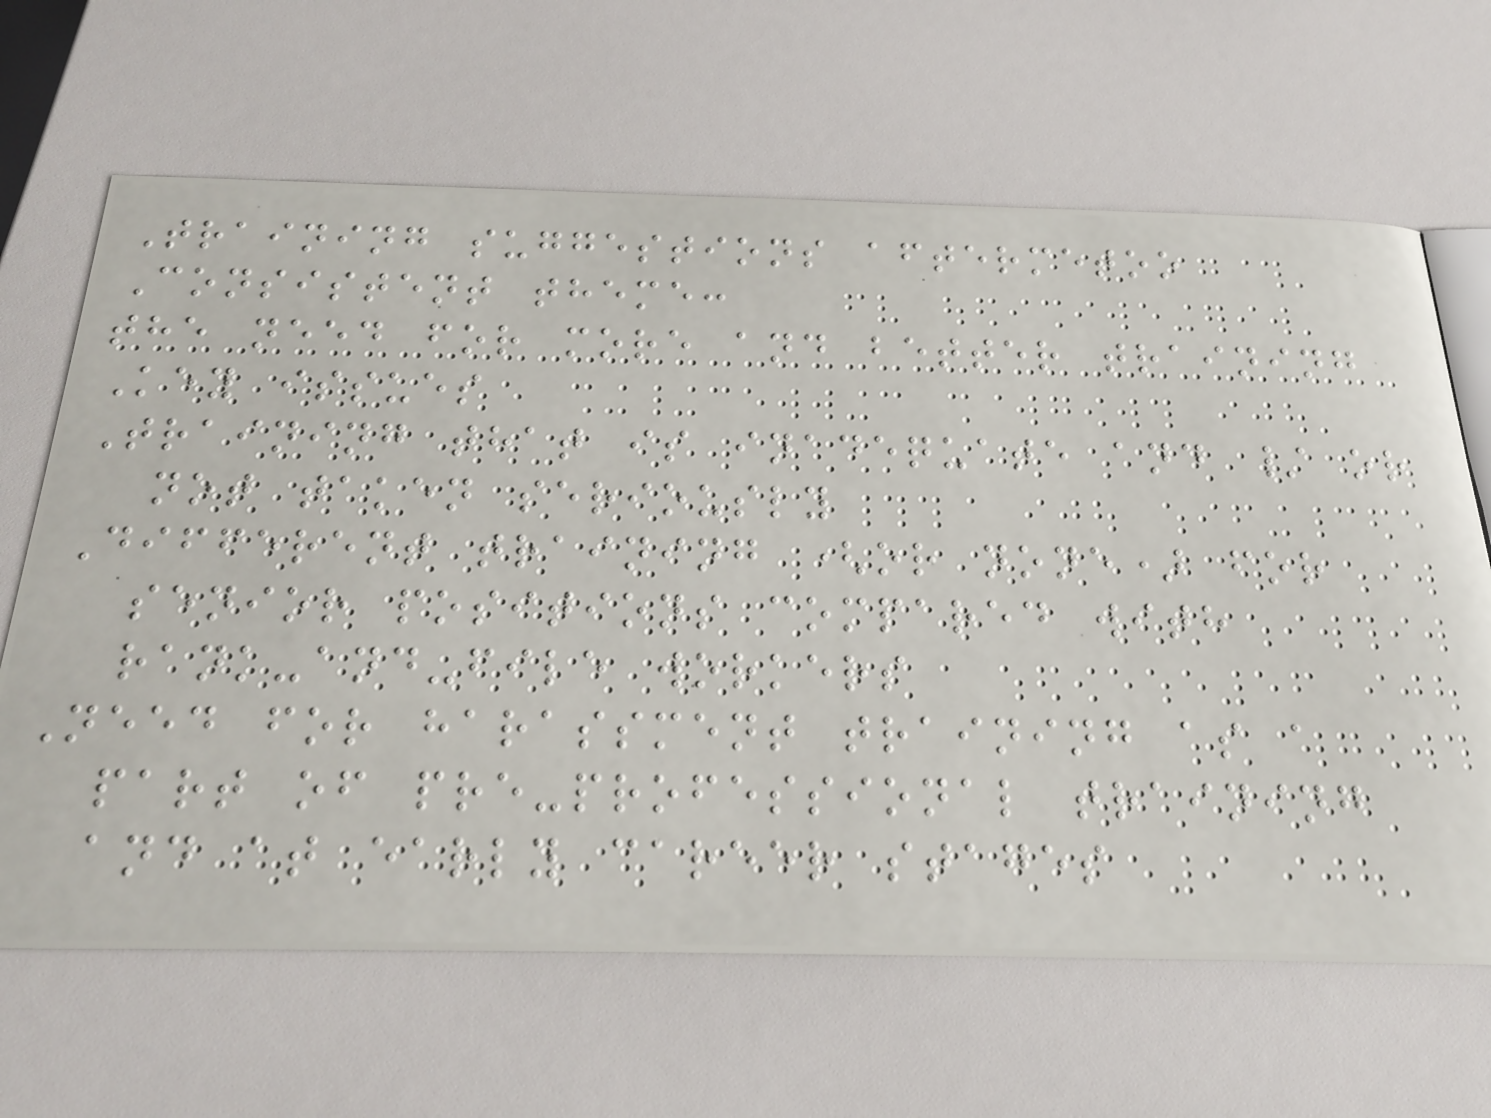Training suggestions aftermetoo
Consistent theme:
the need for more and better training
Key issues
Training that is inadequate and / or
not taken seriously
Different training (or none) for
senior positions compared with
rank-and-file workers
Need for harassment training as a
part of pre-professional training
and at early career stages
